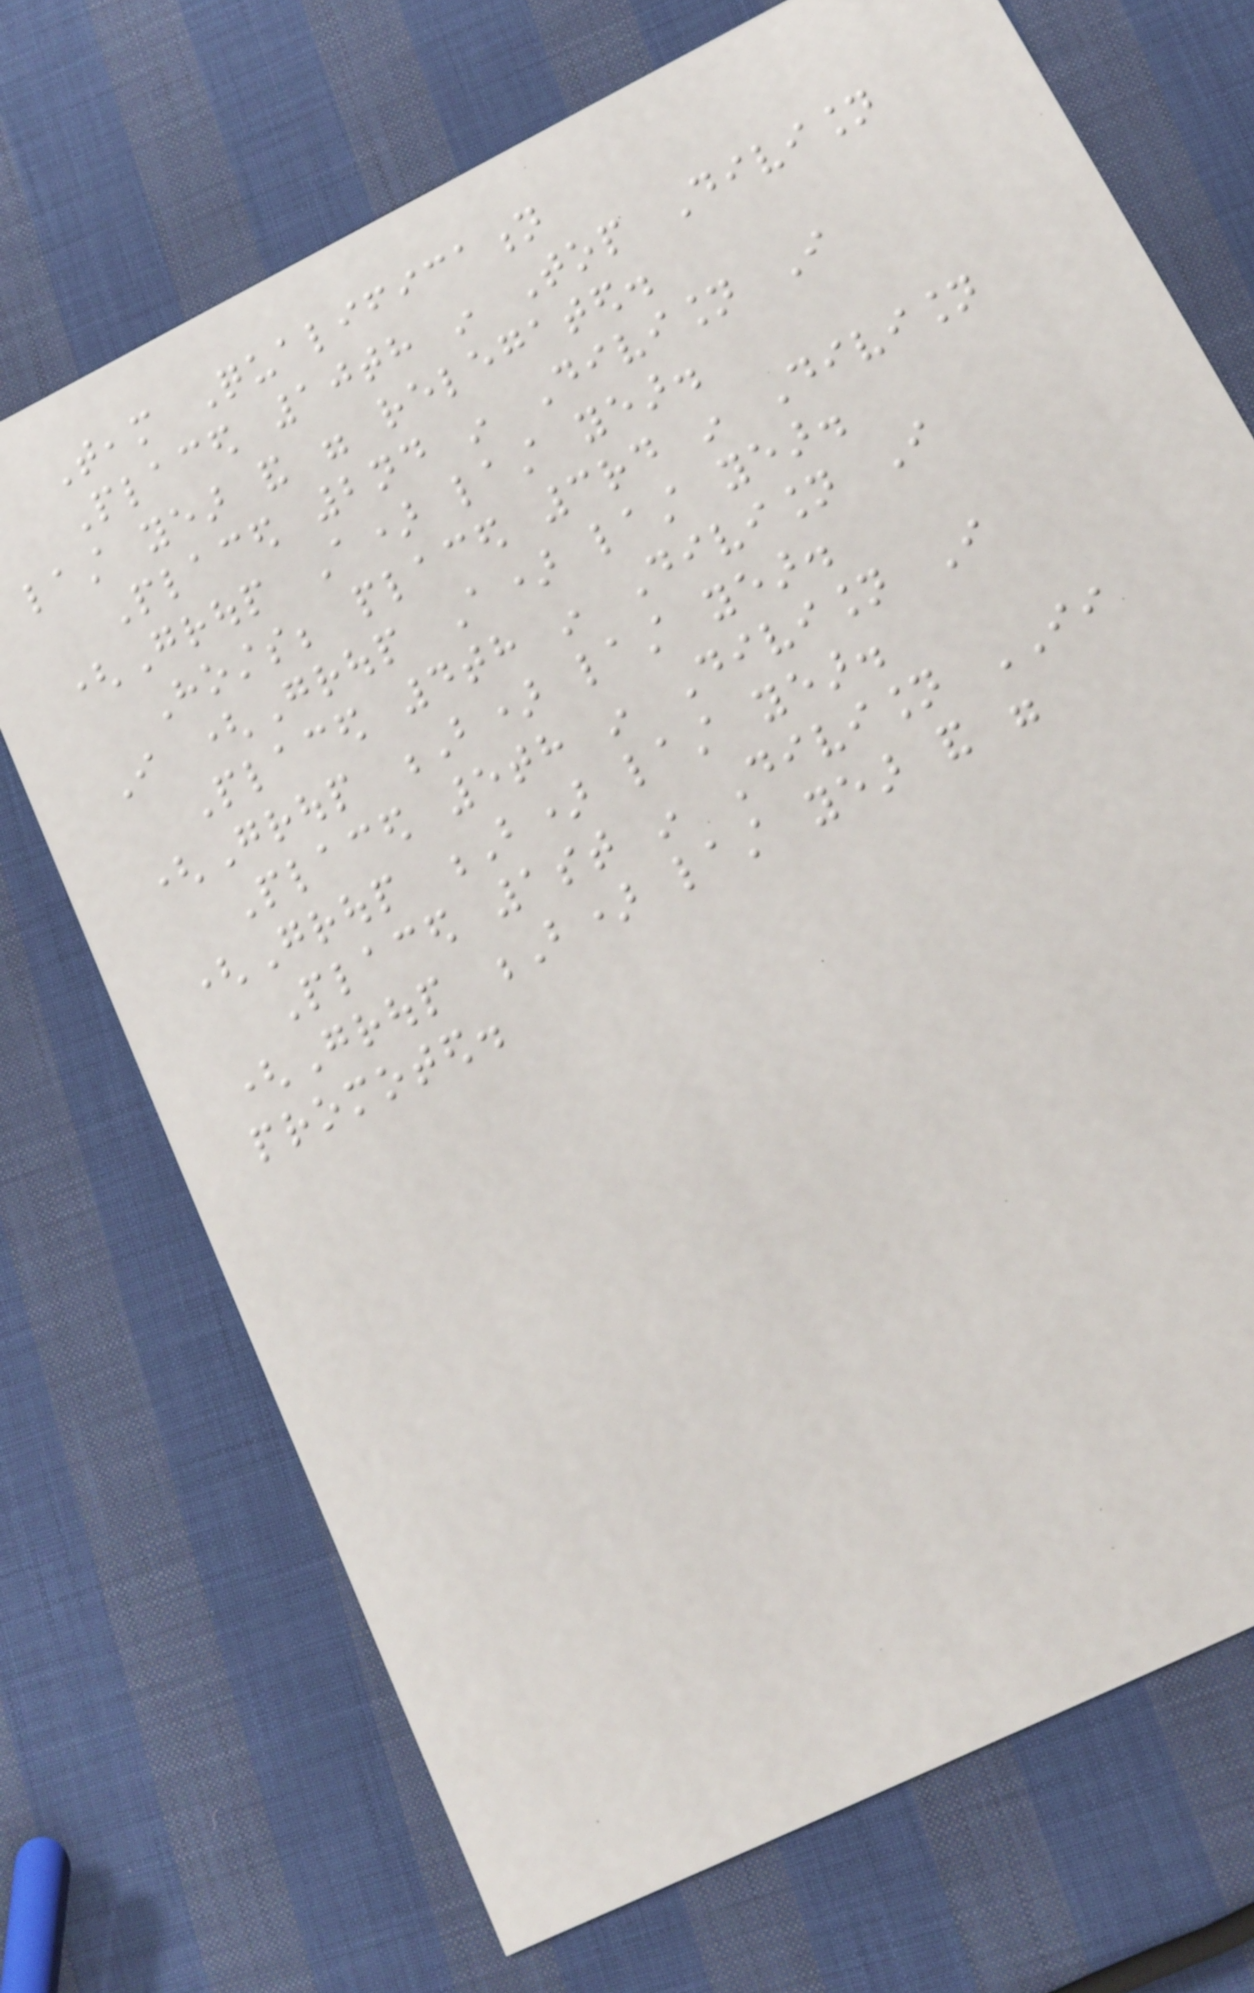Team Qualification
Placed 10th in Top Division
last year and were relegated.
Placed 2nd in Division I
(Group A) last year.
Hosts; placed 3rd in Division
I (Group A) last year.
Placed 4th in Division I
(Group B) last year.
Placed 5th in Division I
(Group B) last year.
Placed 1st in Division II
(Group B) last year and were
promoted.
